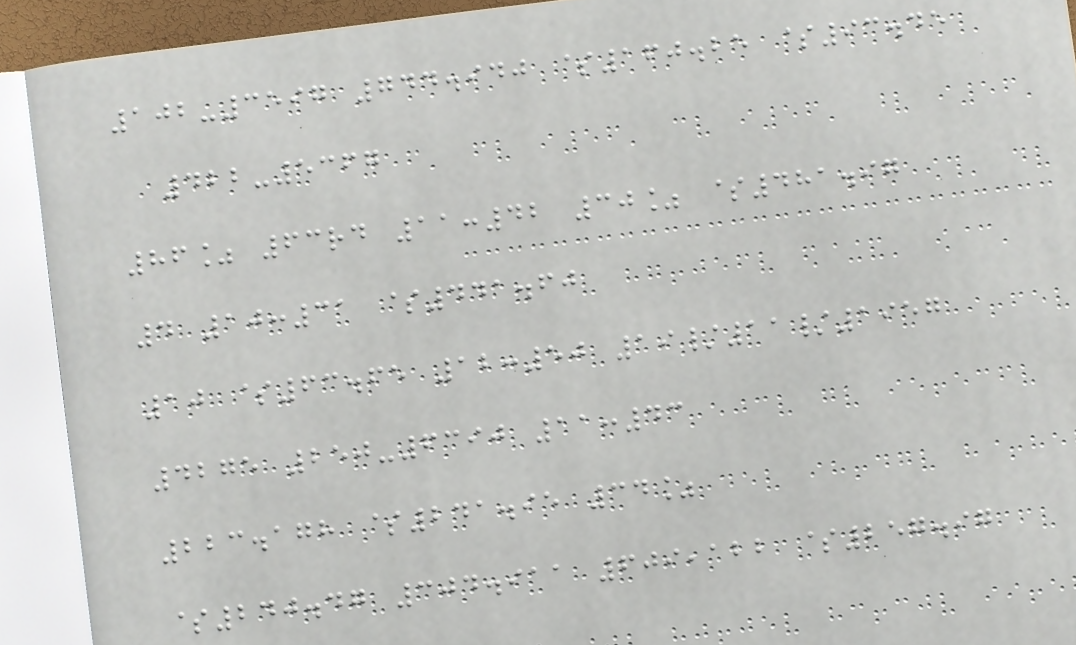102-3597 744.940 $160.25 $93.45
422-5367
86% 63rd 11:42 30% $481.97
4 10:31 $441.60
10 $63.65 12:50 19/11/1957
4275 250-6390 11:43
223.178 $241.95 34%
$240.47 304.911 609,122 $257.97
